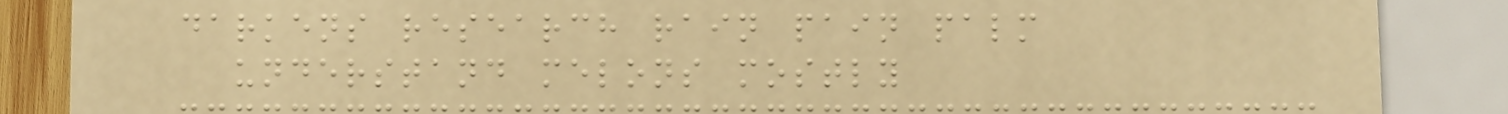darkens research rain pain palm
understand melons mostly
